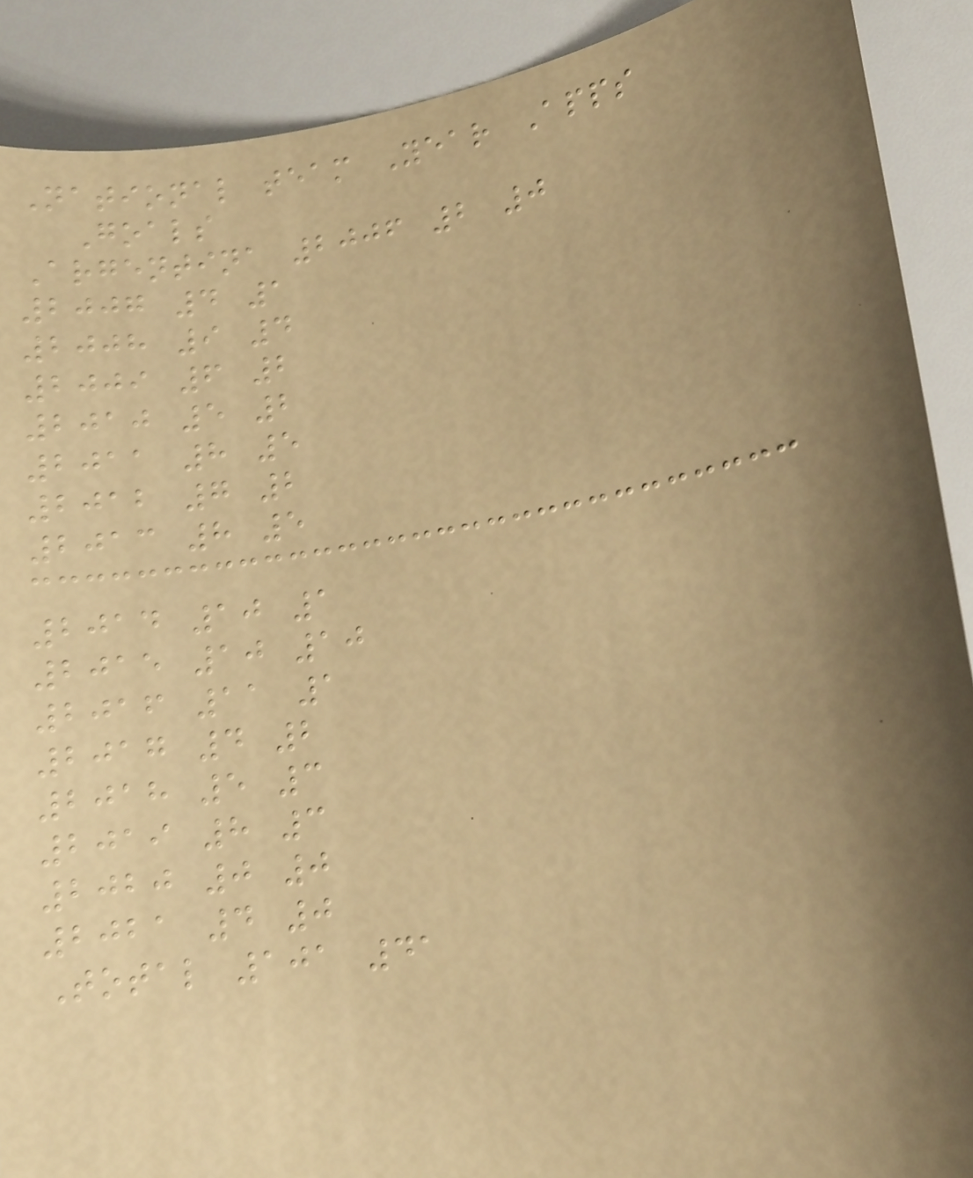National team Year Apps
Goals
Argentina 2006 2 0
2007 4 1
2008 9 4
2009 6 2
2010 5 2
2011 8 5
2012 7 2
2013 8 5
2014 10 1
2015 10 10
2016 11 1
2017 4 2
2018 5 3
2019 8 3
2020 0 0
2021 4 0
Total 101 41
